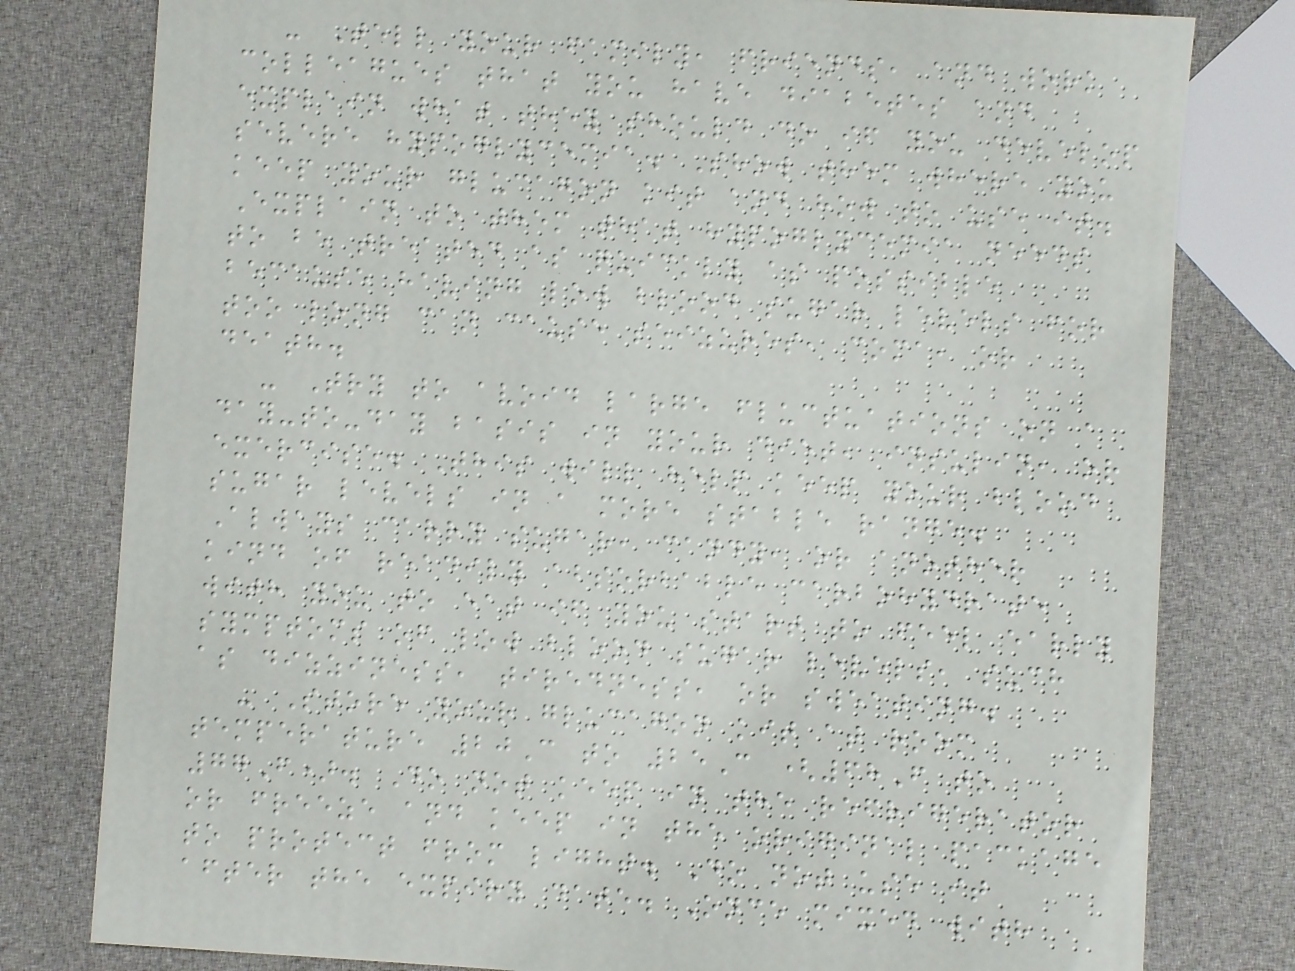- Tell your family, friends, and work
colleagues that you have diabetes and
explain what they should do if you develop
severe hypoglycemia. Show them where you
keep your glucagon kit and how to use it.
Explain to them that hypoglycemia needs
to be treated as quickly as possible
because having low blood sugar levels for
too long can cause seizures, coma, or
death.
- Try to avoid large fluctuations on a
day-to-day basis in your diet, insulin, or
exercise. This will help keep your blood
sugar levels in a more stable range.
Always carry sugar, candy, or another
kind of readily absorbable carbohydrate
with you to eat if you start to feel early
symptoms of low blood sugar levels, such
as dizziness, tiredness, or sweating.
- Store your glucagon kit at room
temperature 20C to 25C (68F to
77F). Do not keep in the refrigerator
or freeze and keep in the original package
to protect from light. Do not use it
after the expiry date. Once mixed with
